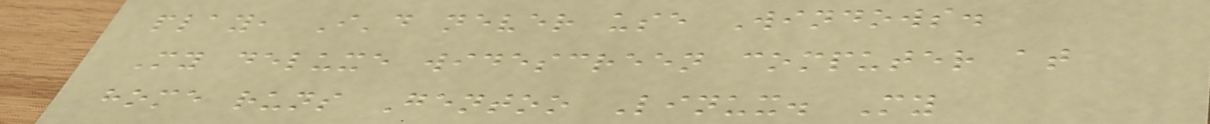play, I'd never use Windows.
My deluxe widescreen computer at
home runs Gentoo Linux. My
